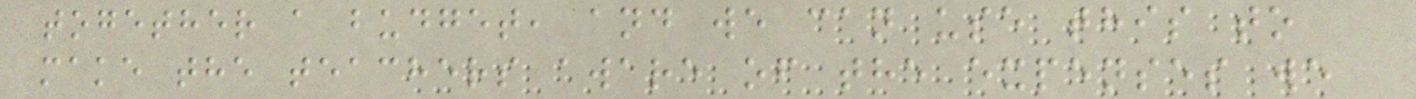together a budget, and we can use this to
make the teachers aware of the expenses we
